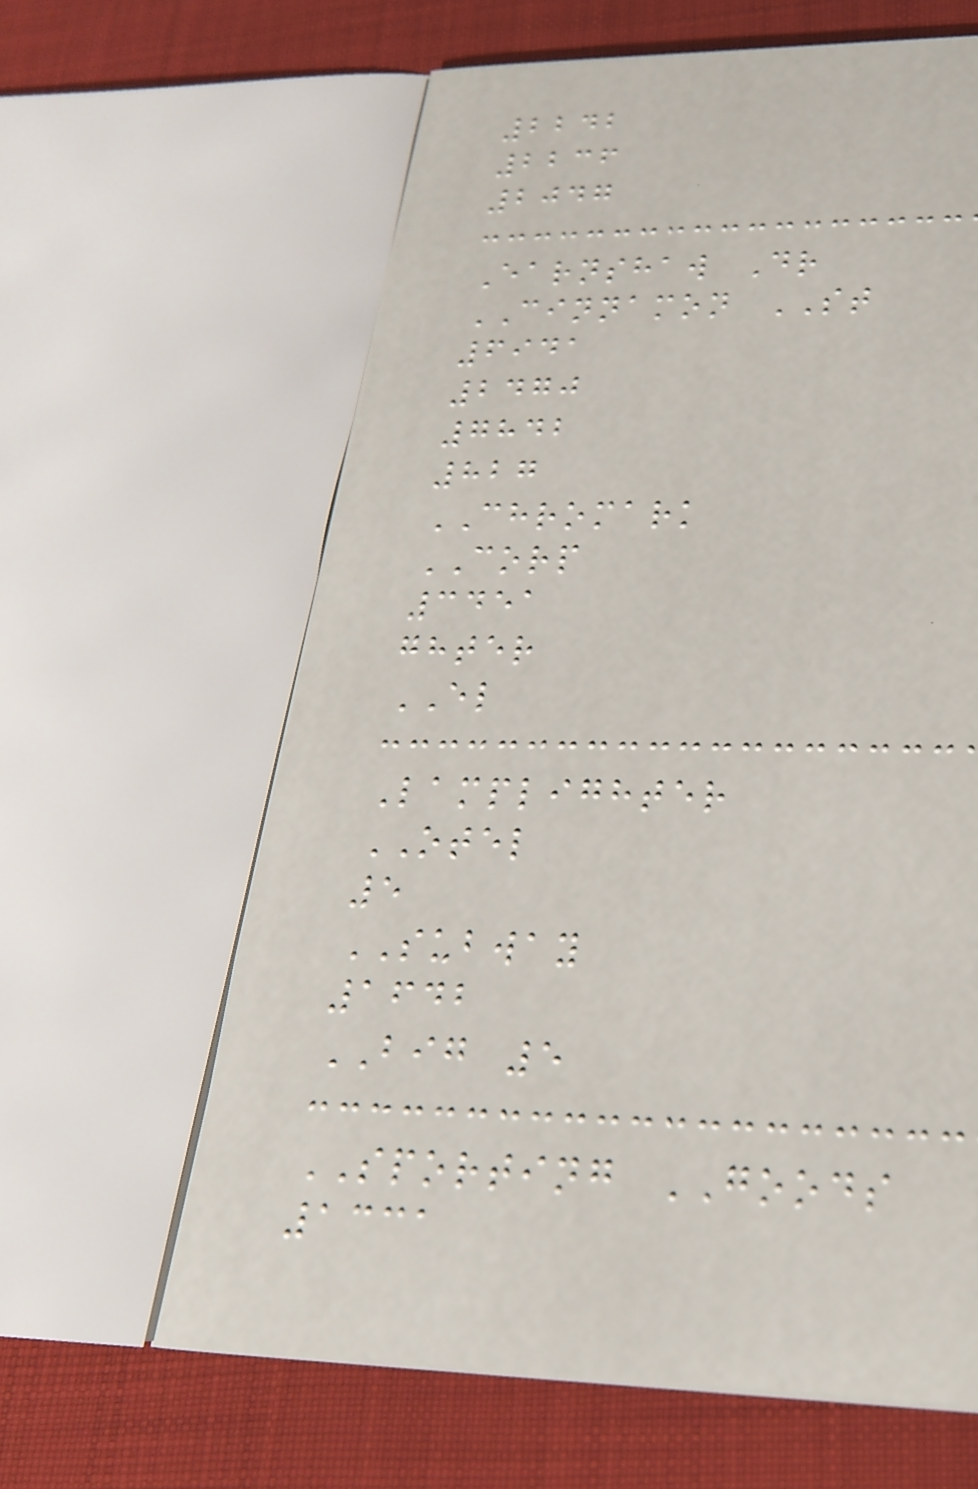2242
2236
2047
Earnshaw Dr
CINNAMON ST
6941
2470
7842
827
CHROMARK
CORP
3451
ghter
EL
Lamplighter
OTEL
5
SUBWAY
1642
BIG 5
SPORTING GOODS
1331
